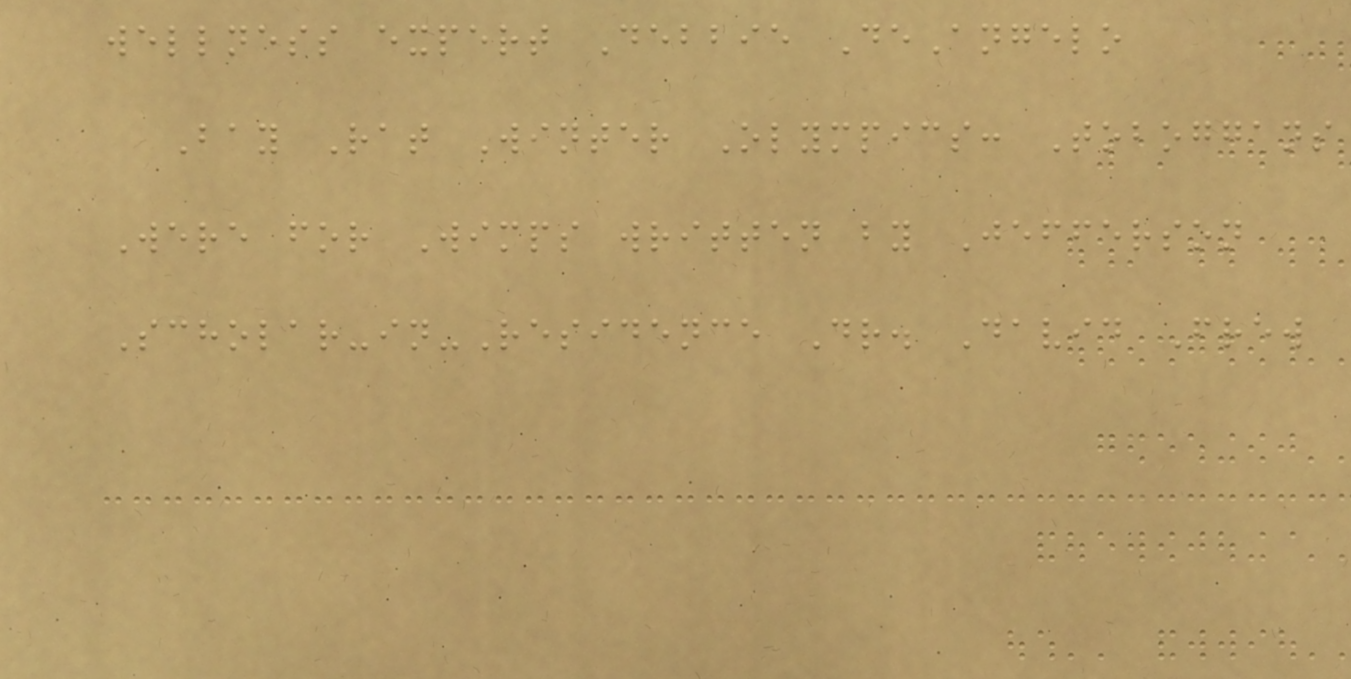wellness expert Debbie DeAngelo
Bay Rat Winter Olympics: Toboggans
Were for Wimps written by Jefferson
Scholar-in-Residence Dr. David Frew
